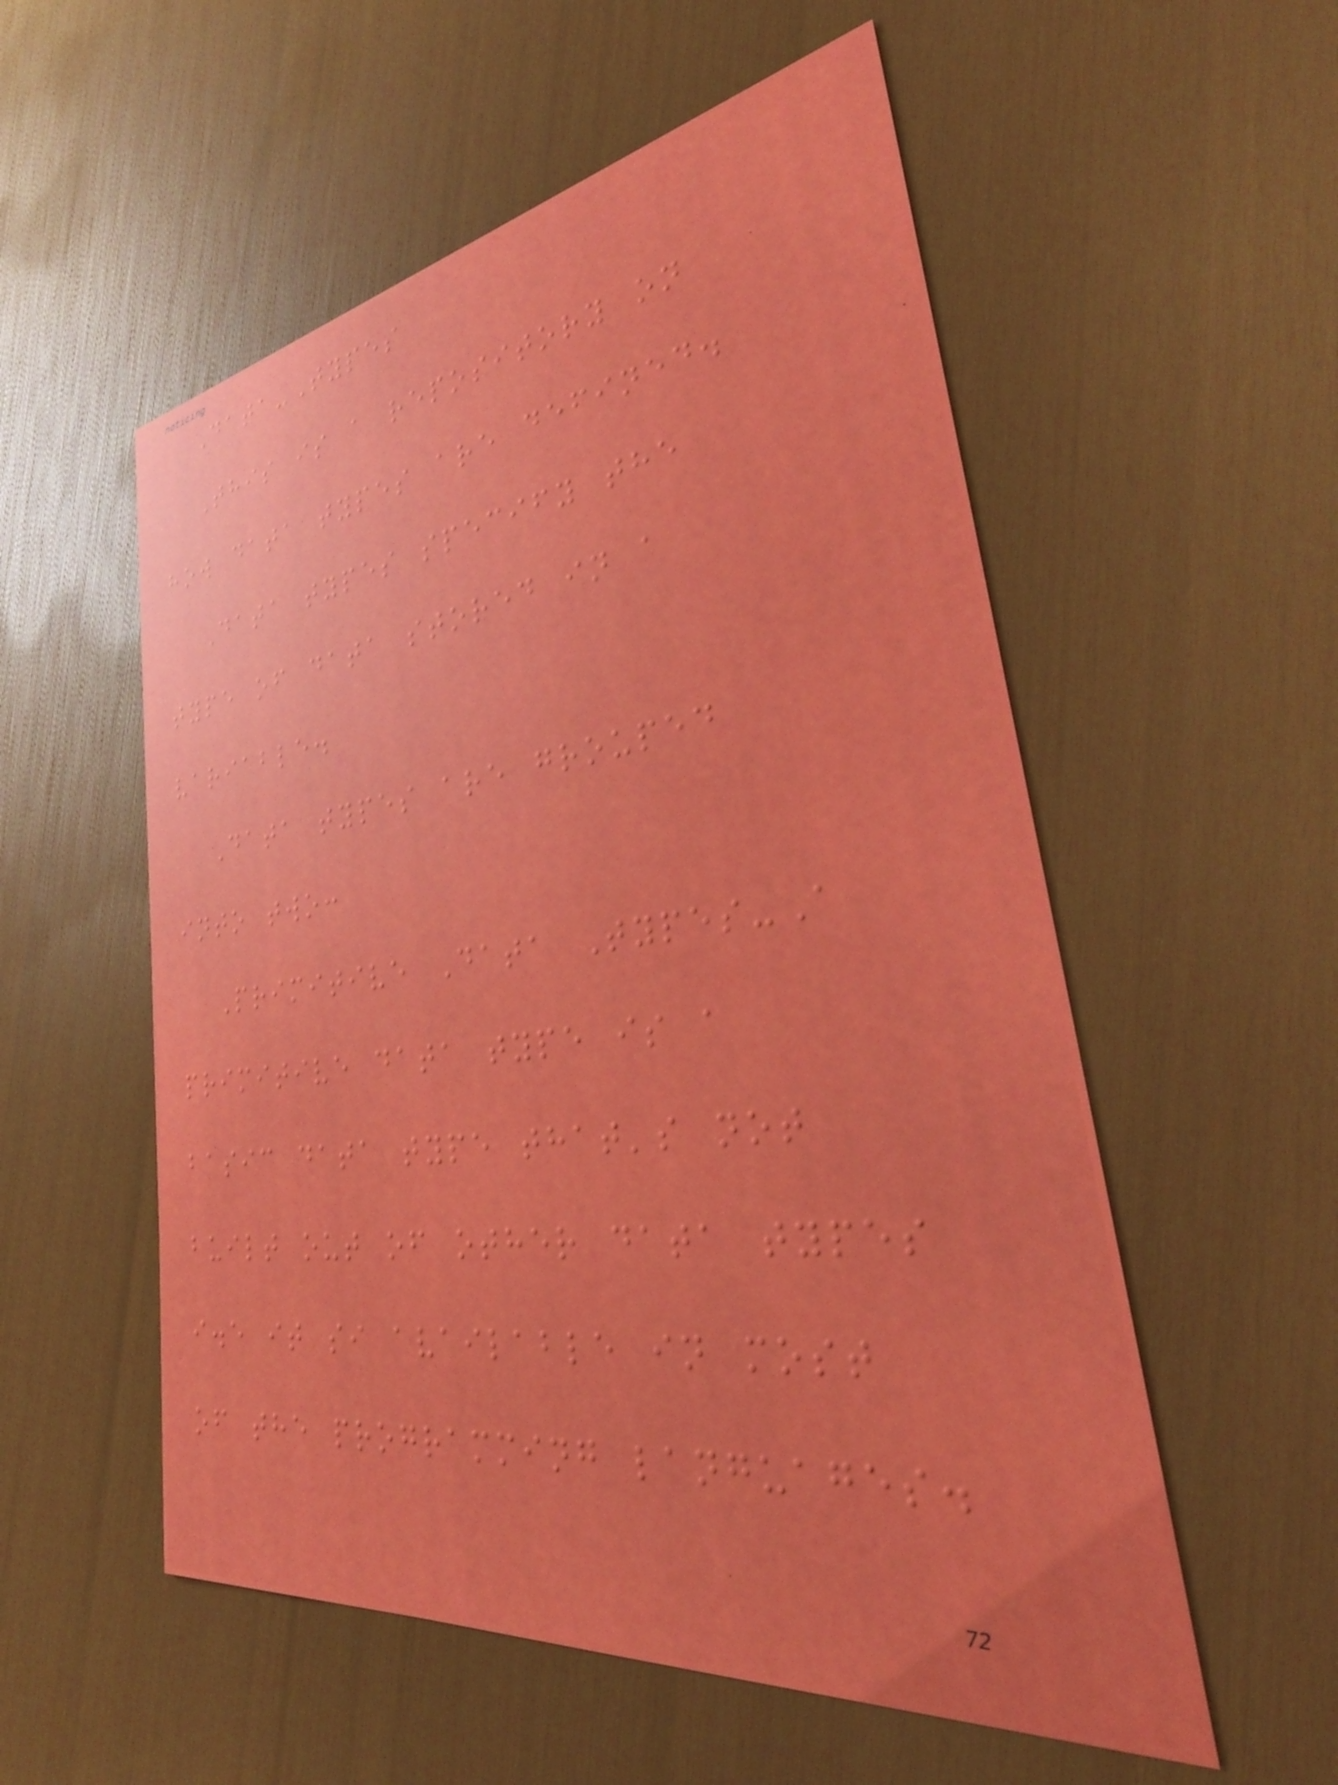Data-Types
This is a repository on
how data types are defined.
Data types specify the
type of data stored in a
variable.
Data types are grouped
into two:
Primitive Data Types-A
primitive data type is a
basic data type that's not
built out of other data types
i.e it si available in most
of the programming languages.
